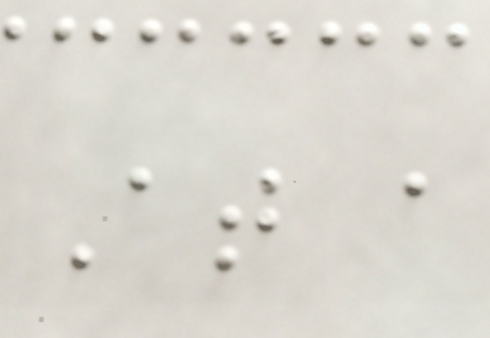At a
